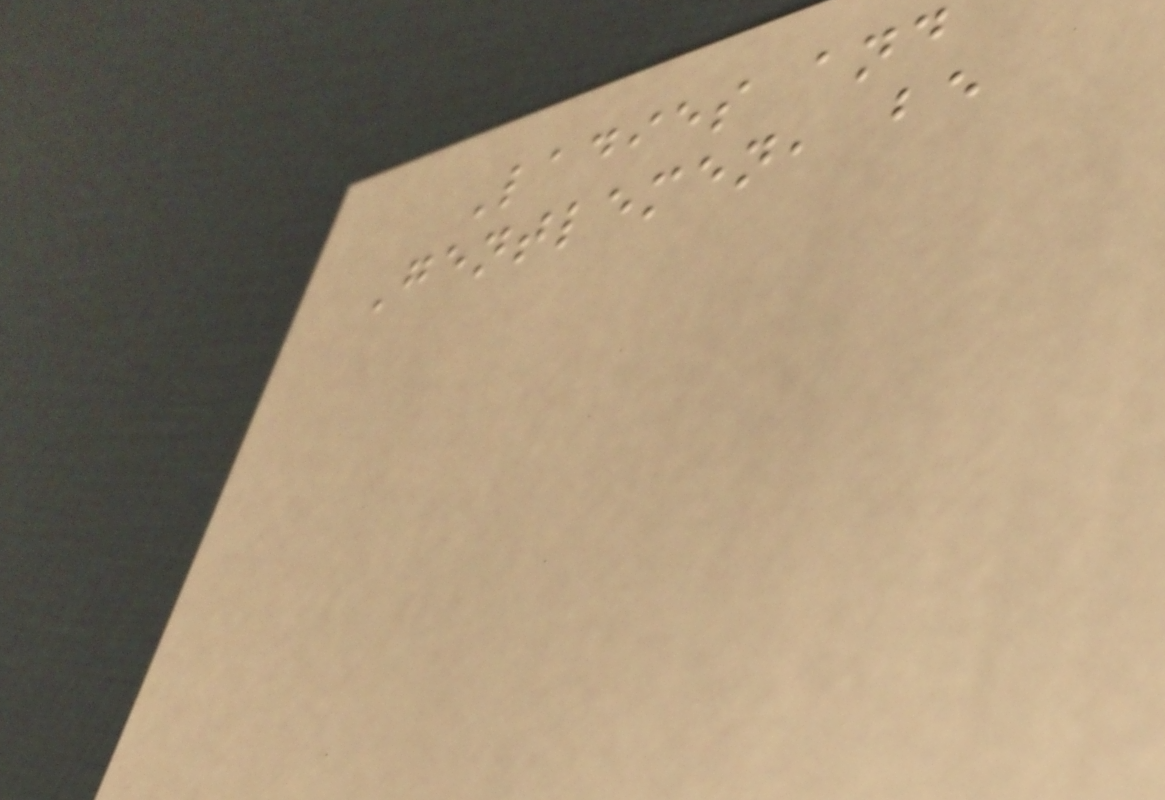Ladies and
Gentlemen, be
